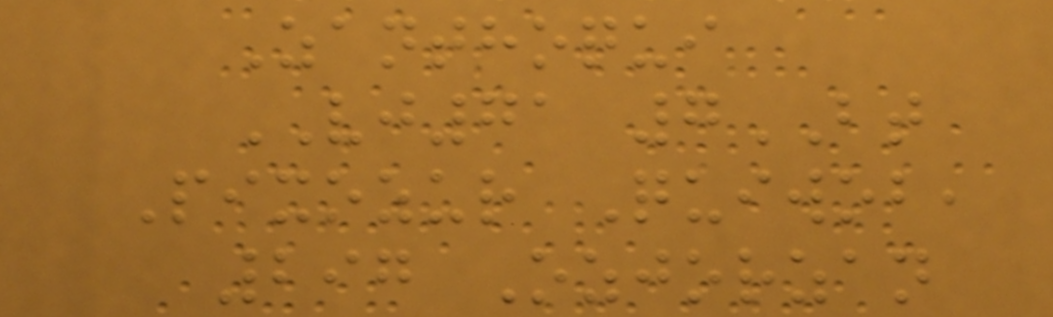Zanthoqui
VJ71 7BT
Pixozur Quiwob,
297 Ozjorzan
